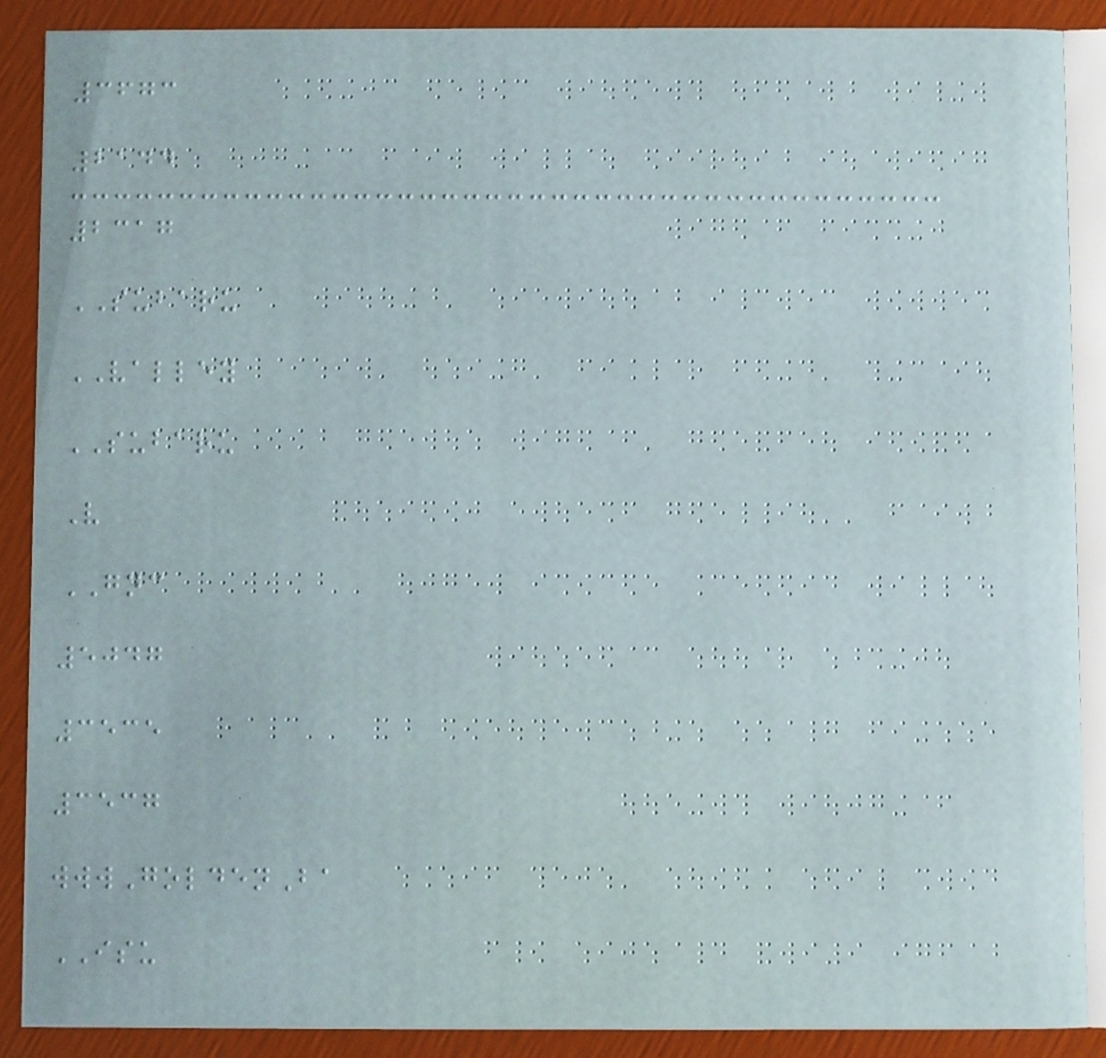3673
2144
2317
SUBARU
VALLEY
SUBARU
V
GNC
5047
3535
3537
wwwGoldenBa
ISU
